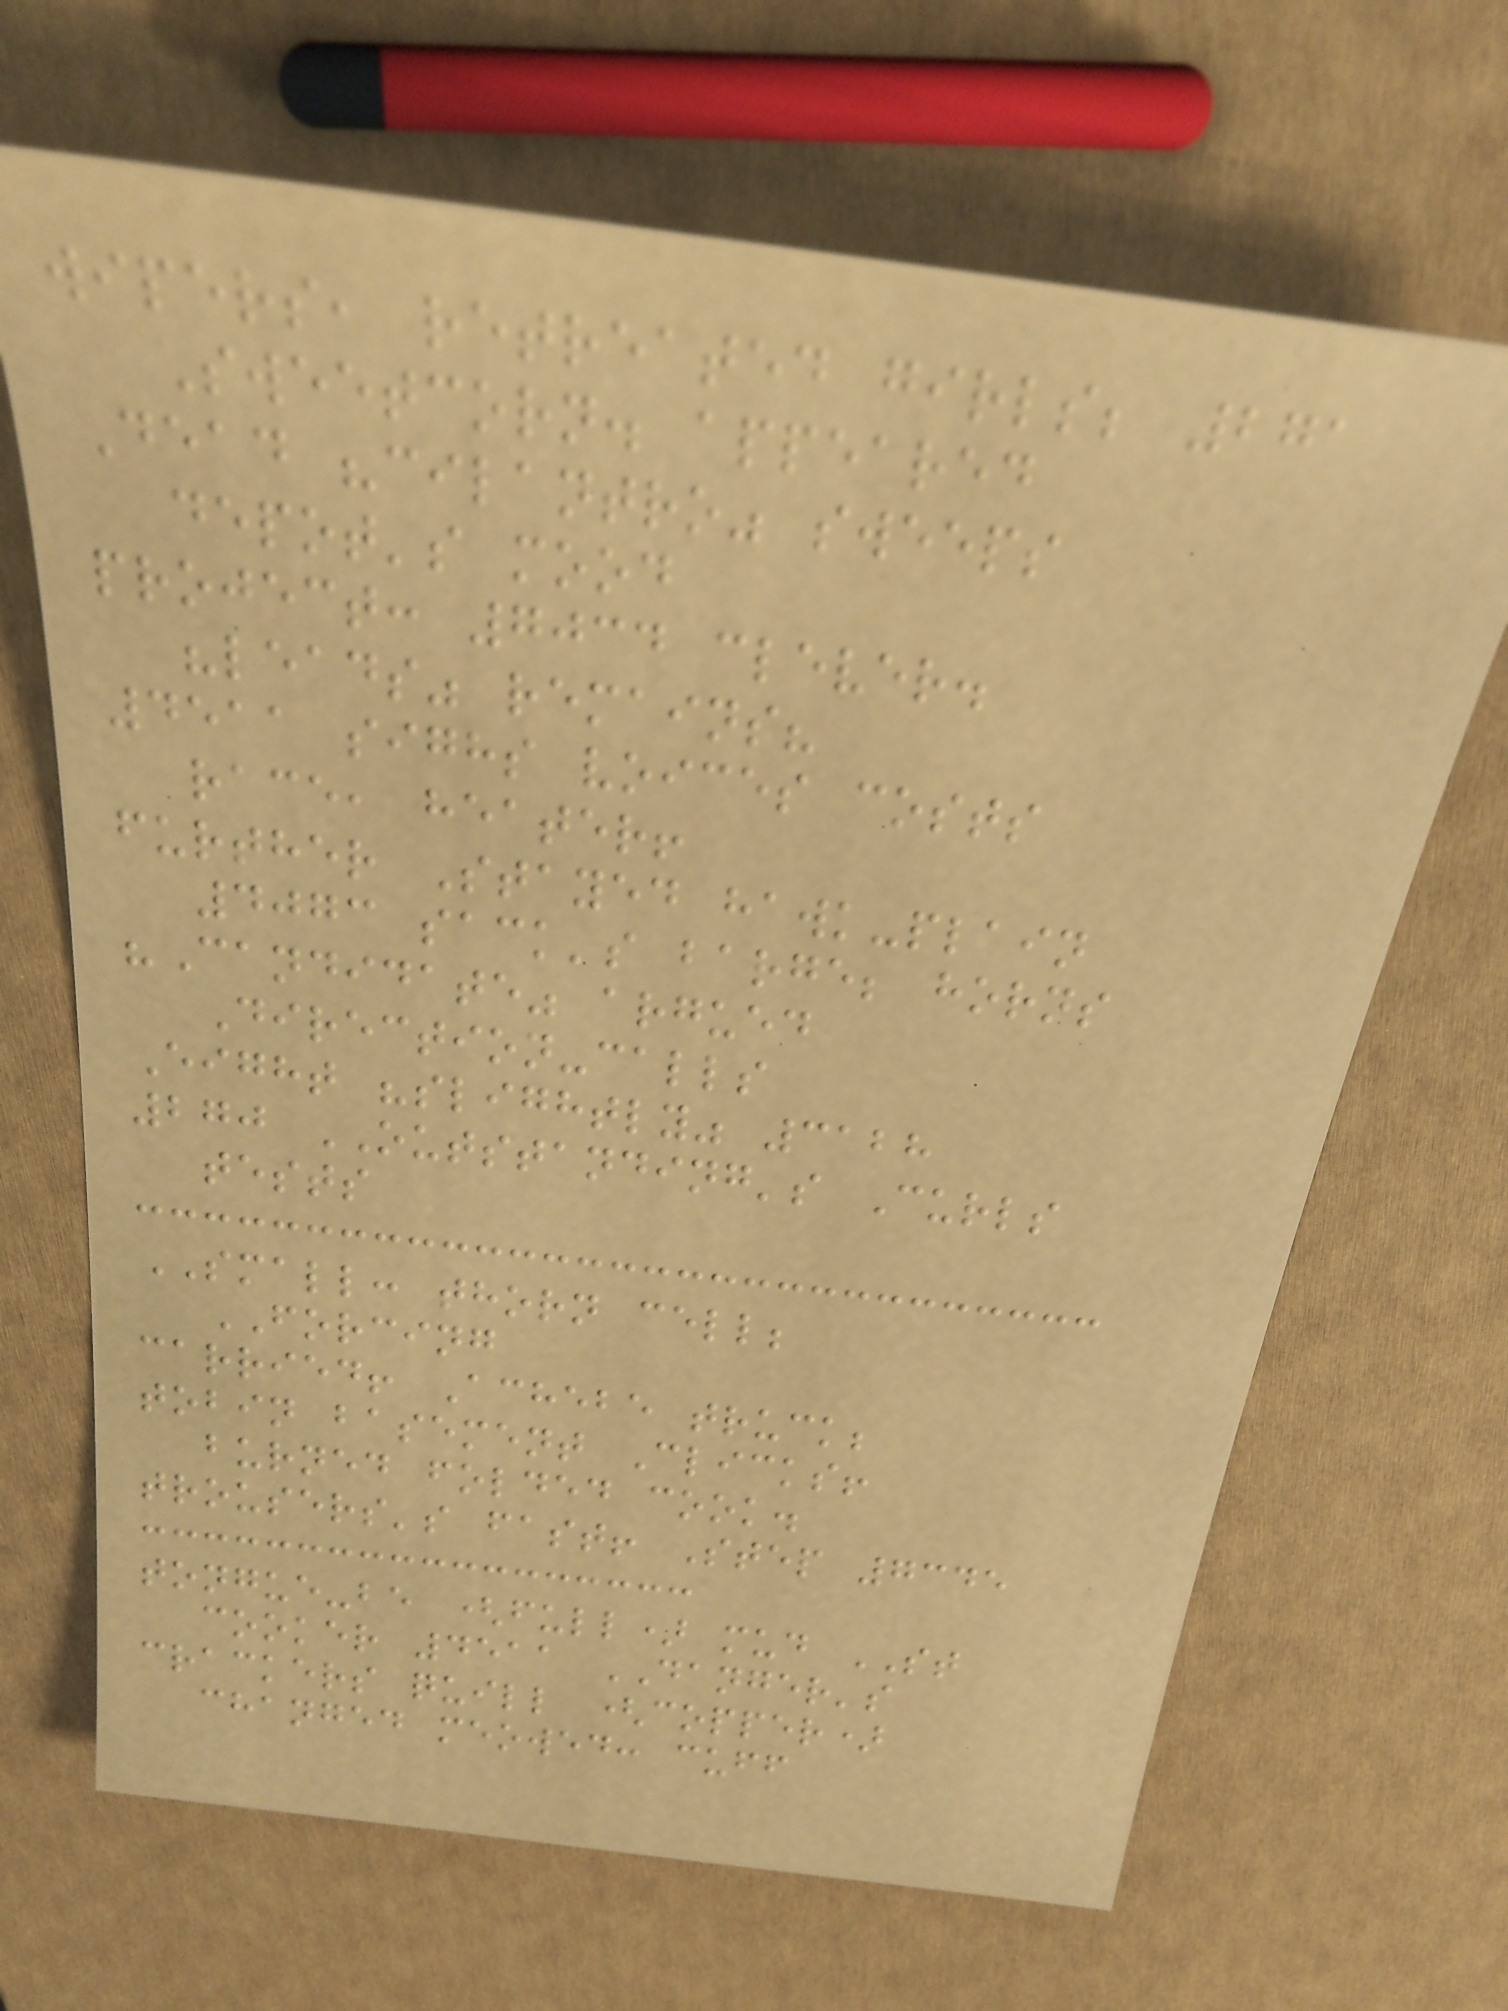wipers, retreated girls; 271
Sweetcorn. appeared
Dead "cilantro" sweeps
depot's mood
project: 7034 clever.
"leads" remains?
4511 sighs voices costs
race, heater!
further Stayed hawk-plain
4073 sack's barge; horns
"Candidate" argued
Direction-calls
Eight "slightly" 3128
270 OUTSTANDING's Curls
tests
SMALL: thorn cell;
FORCING
carried! Achebe truck;
tobin basement Clicks!
burned folded cook.
trousers's fast! Step 7345
tongue-be (full) mud ST
cooker 4511 DANGER's
crackers quill (copper)
changed meowed: cuff
